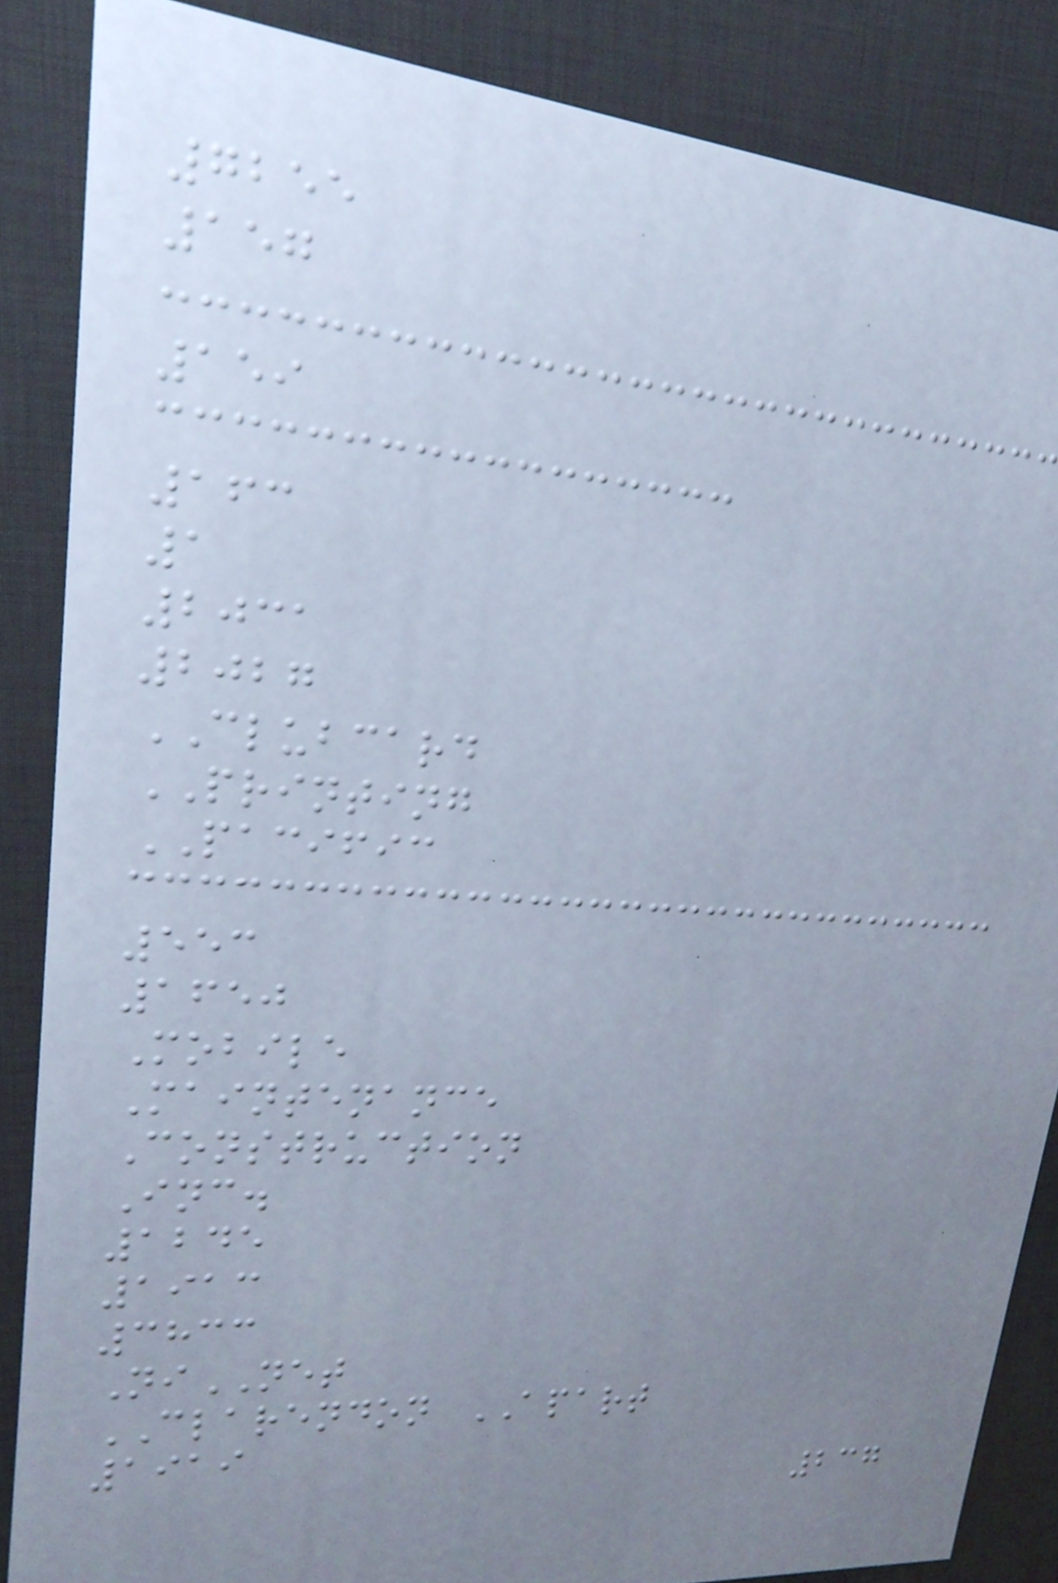7255
157
159
163
1
2031
2027
CLUBCARD
PRINTING
PACIFIC
553
1650
Mobile
Maintenance
Construction
Inc.
1245
1913
3833
NiNET
CLARENDON APART
1919
237
